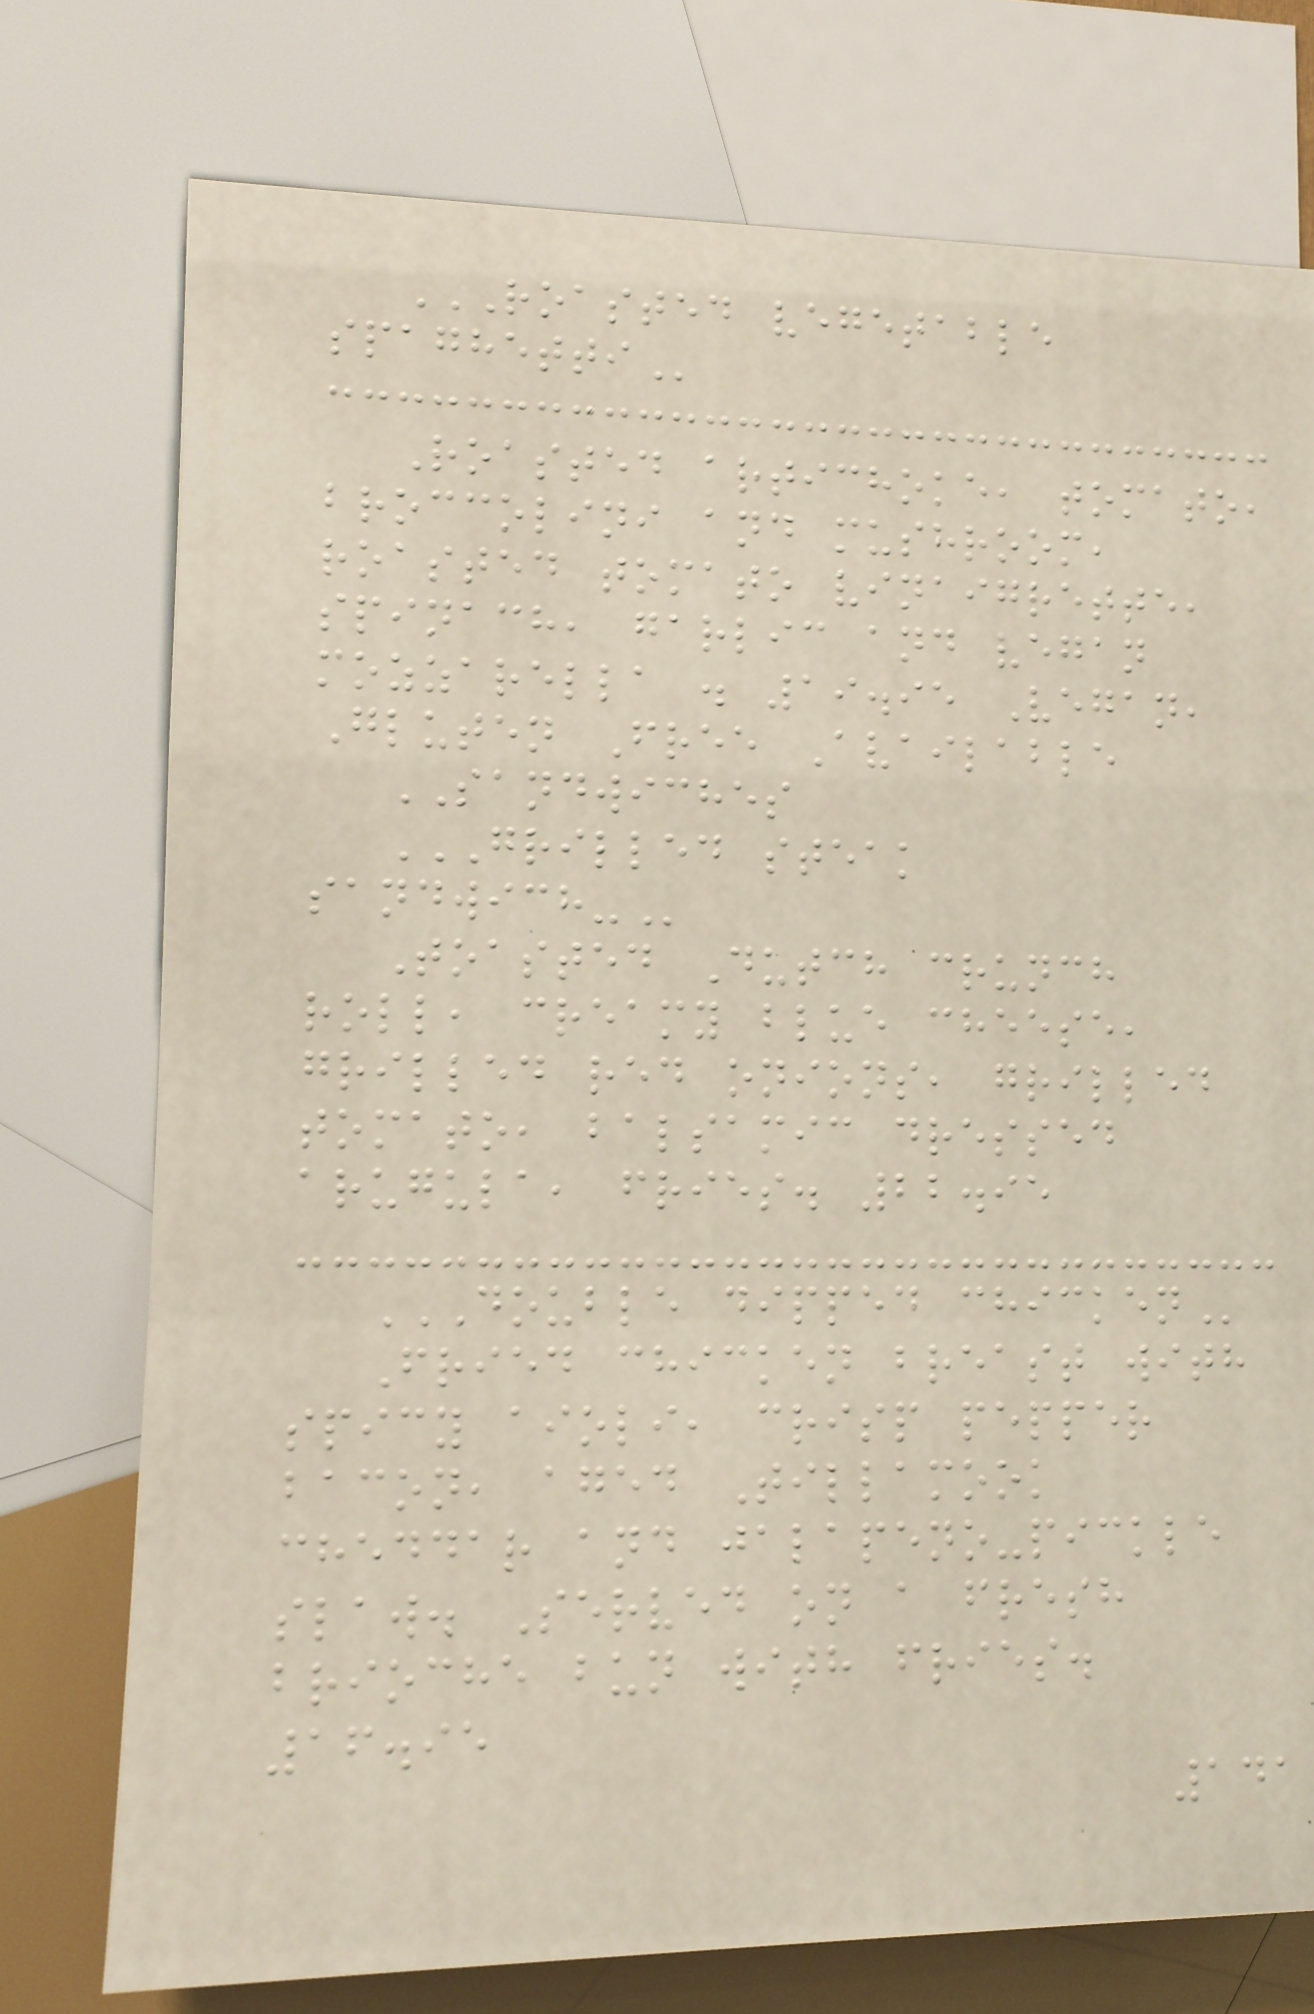ROASTED VEGETABLE
SPAGHETTI
Roasted artichoke, tomato,
broccolini and mushroom,
roasted tomato vinaigrette,
spinach, garlic and vegan
mozzarella . 19.95 Vegan,
Gluten Free Available
SANDWICHES
GRILLED STEAK
SANDWICH-
Toasted Dutch crunch
roll, creamy blue cheese,
grilled red onions, grilled
tomato, balsamic dressed
arugula, fries. 22.95
DOUBLE DIPPED CHICKEN
Fried chicken breast with
spicy aioli, crisp pepper
bacon, aged Tillamook
cheddar and jalapeno-pickle
slaw. Served on a fresh
brioche bun with fries.
16.95
141
